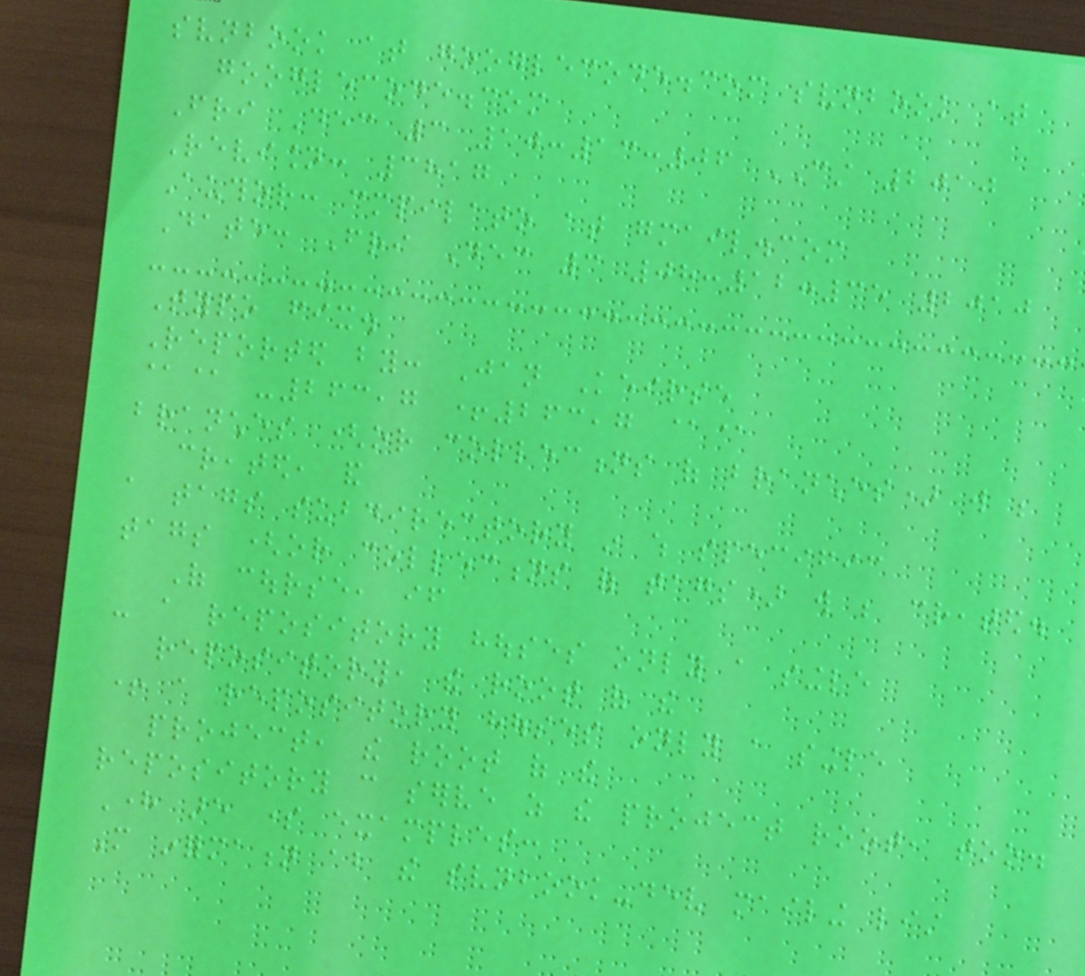svnbook at googlecode.com svnbook at
googlecode.com
Fri Dec 3 10:13:06 CST 2010
Revision: 3817
Author: cmpilato at gmail.com
Date: Fri Dec 3 08:12:35 2010
Typo fix.
Reported by: Jan Keirse
@@ -263,7 +263,7 @@
branches (or collections of branches) will be
created, and
a tags subdirectory in which specific
tags (or collections of tags) will be created.
Of course, if
- a repository houses only a single
repository, the root of the
+ a repository houses only a single
project, the root of the
repository can serve as the project root, too.
Here are some examples:
More information about the svnbook-dev mailing list
